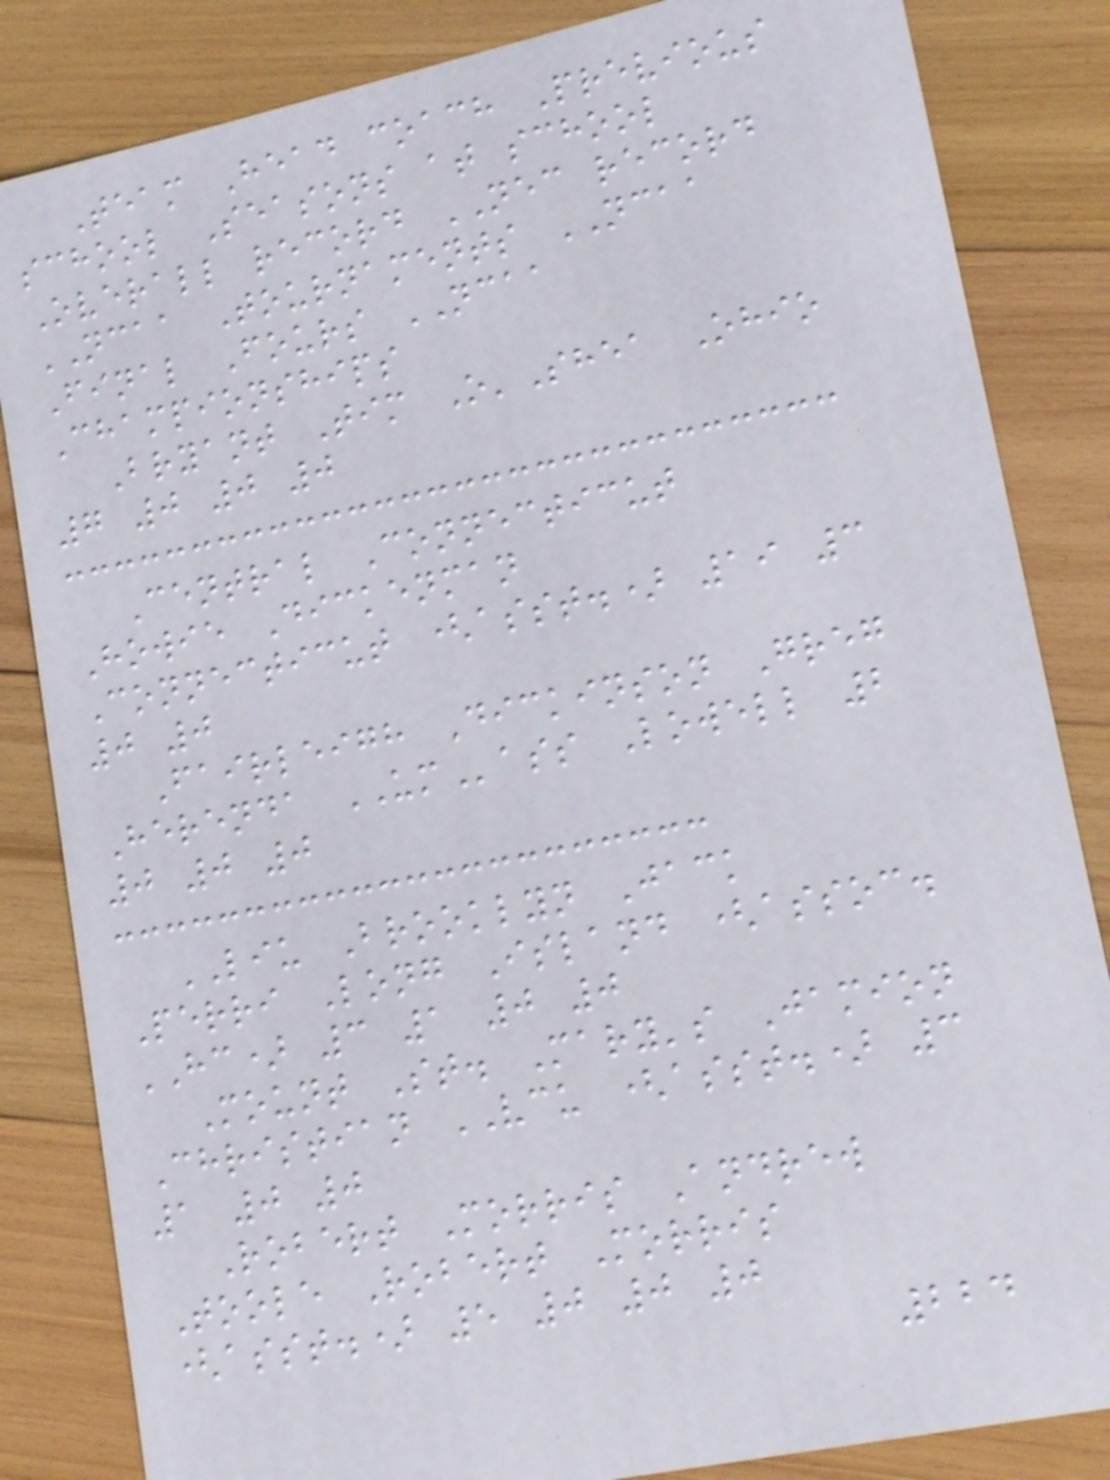Team Head coach Previous
school Seasons at school
Overall record NEC record
NCAA Tournaments NCAA
Final Fours NCAA
Championships
Bryant Tim O'Shea Ohio
7 0 0 0
Central Connecticut
Howie Dickenman
Connecticut (asst.) 19 3
0 0
Fairleigh Dickinson Greg
Herenda UMass Lowell 2
0 0 0
LIU Brooklyn Jack
Perri Long Island (assoc.
HC) 3 1 0 0
Mount St. Mary's Jamion
Christian VCU (asst.) 3
1 0 0
Robert Morris Andrew
Toole Robert Morris
(asst.) 5 0 0 0
224
